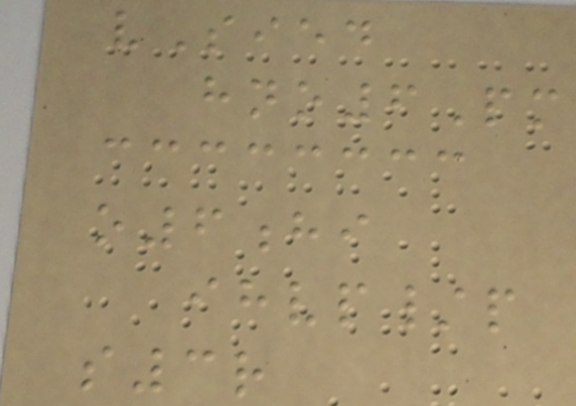vSied
hno6Pm
o6hi
ihvp/p
s3r
